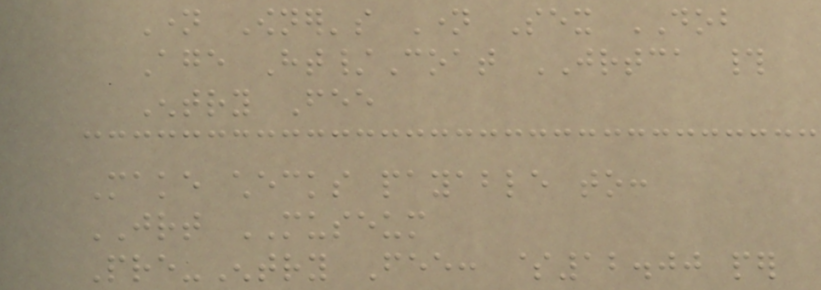Name Owner's Name Sex DOB
Age Ht/Coat JRTCA #
Entry Fee
Make checks payable to:
JRT MUSEUM
Pre-Entry Fee: $12.00 per
